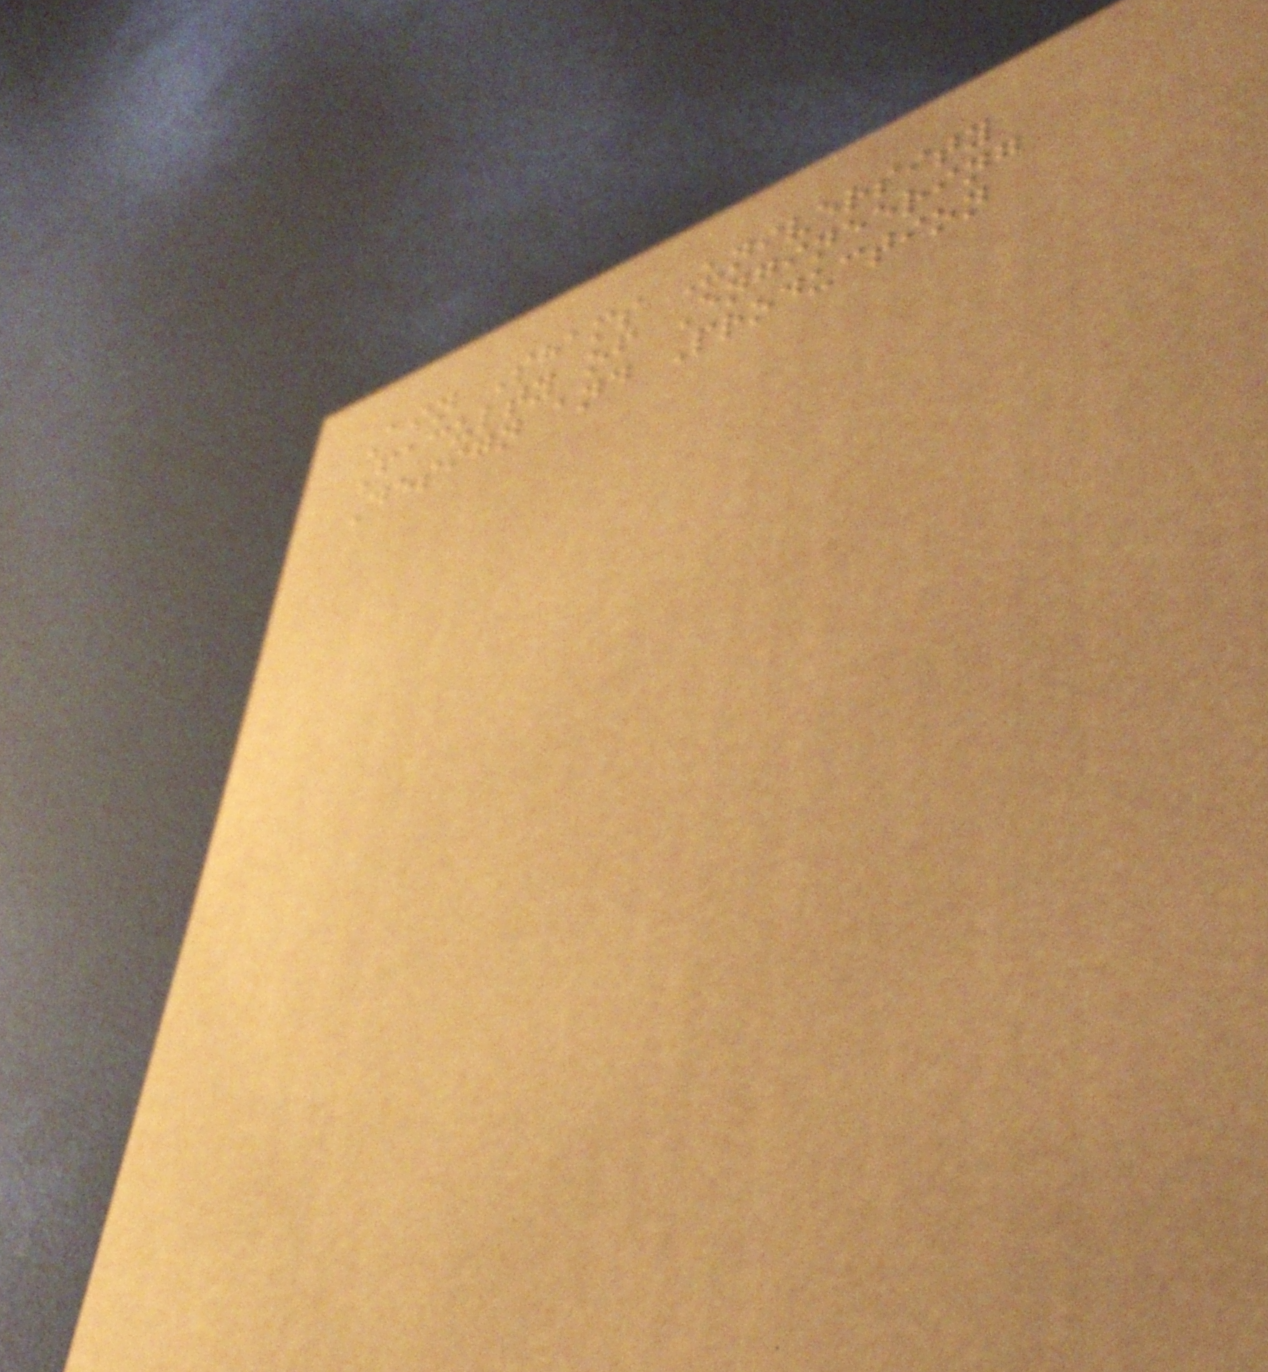Ain Shams University
Faculty of Engineering
Design and Production
